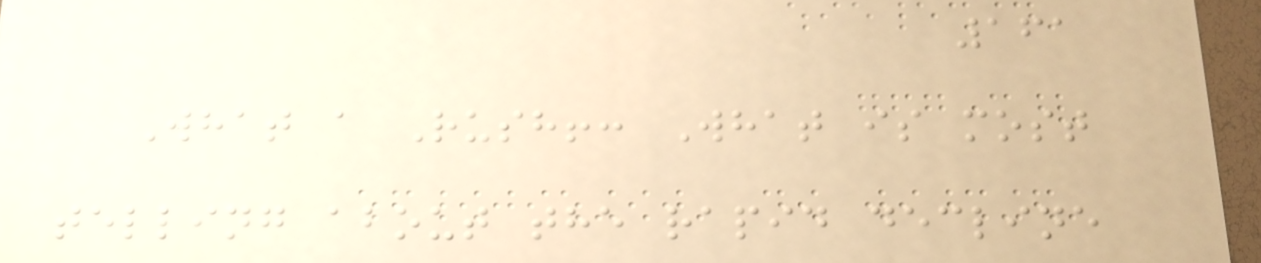161
What a Rush!: What is most
telling about the rapid decline
